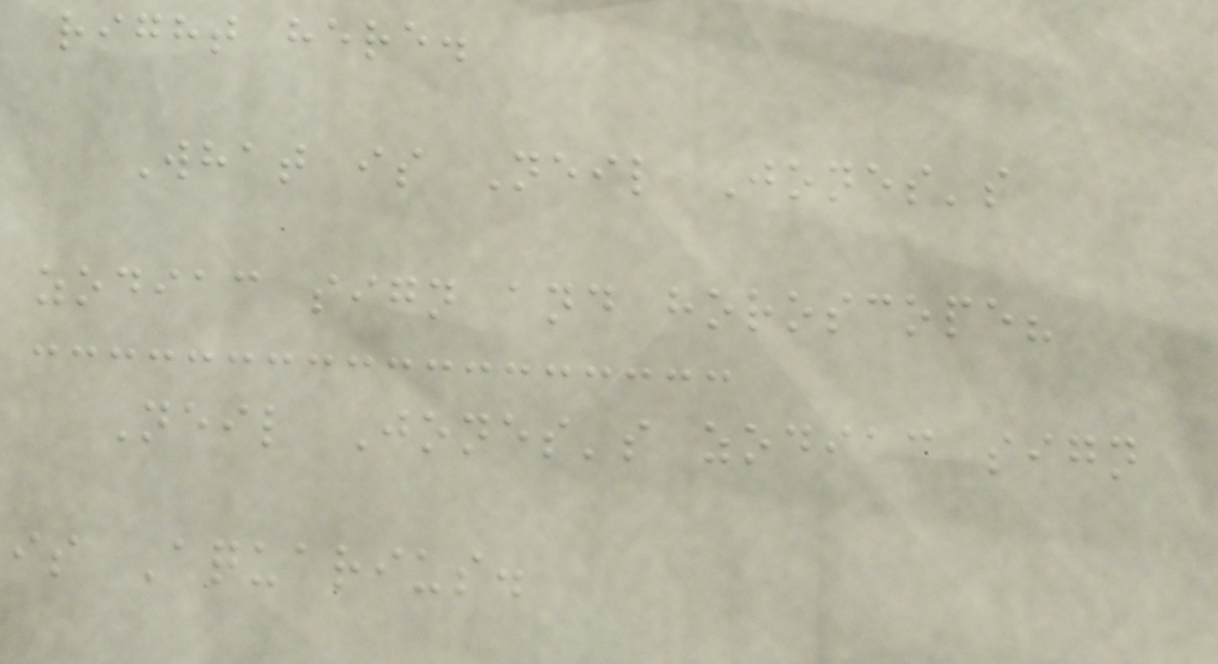right here.
What is Neil Jones's
zodiac sign and horoscope?
Neil Jones's zodiac sign
is Aquarius.
